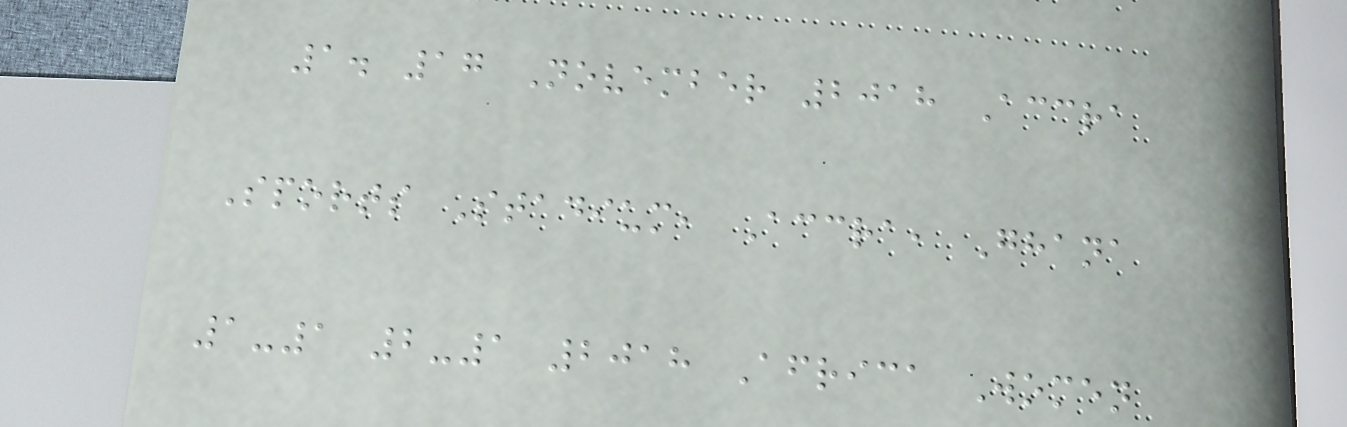1. 17 November 2018 Accra
Sports Stadium, Accra, Ghana
1-1 2-1 2018 Africa Women
